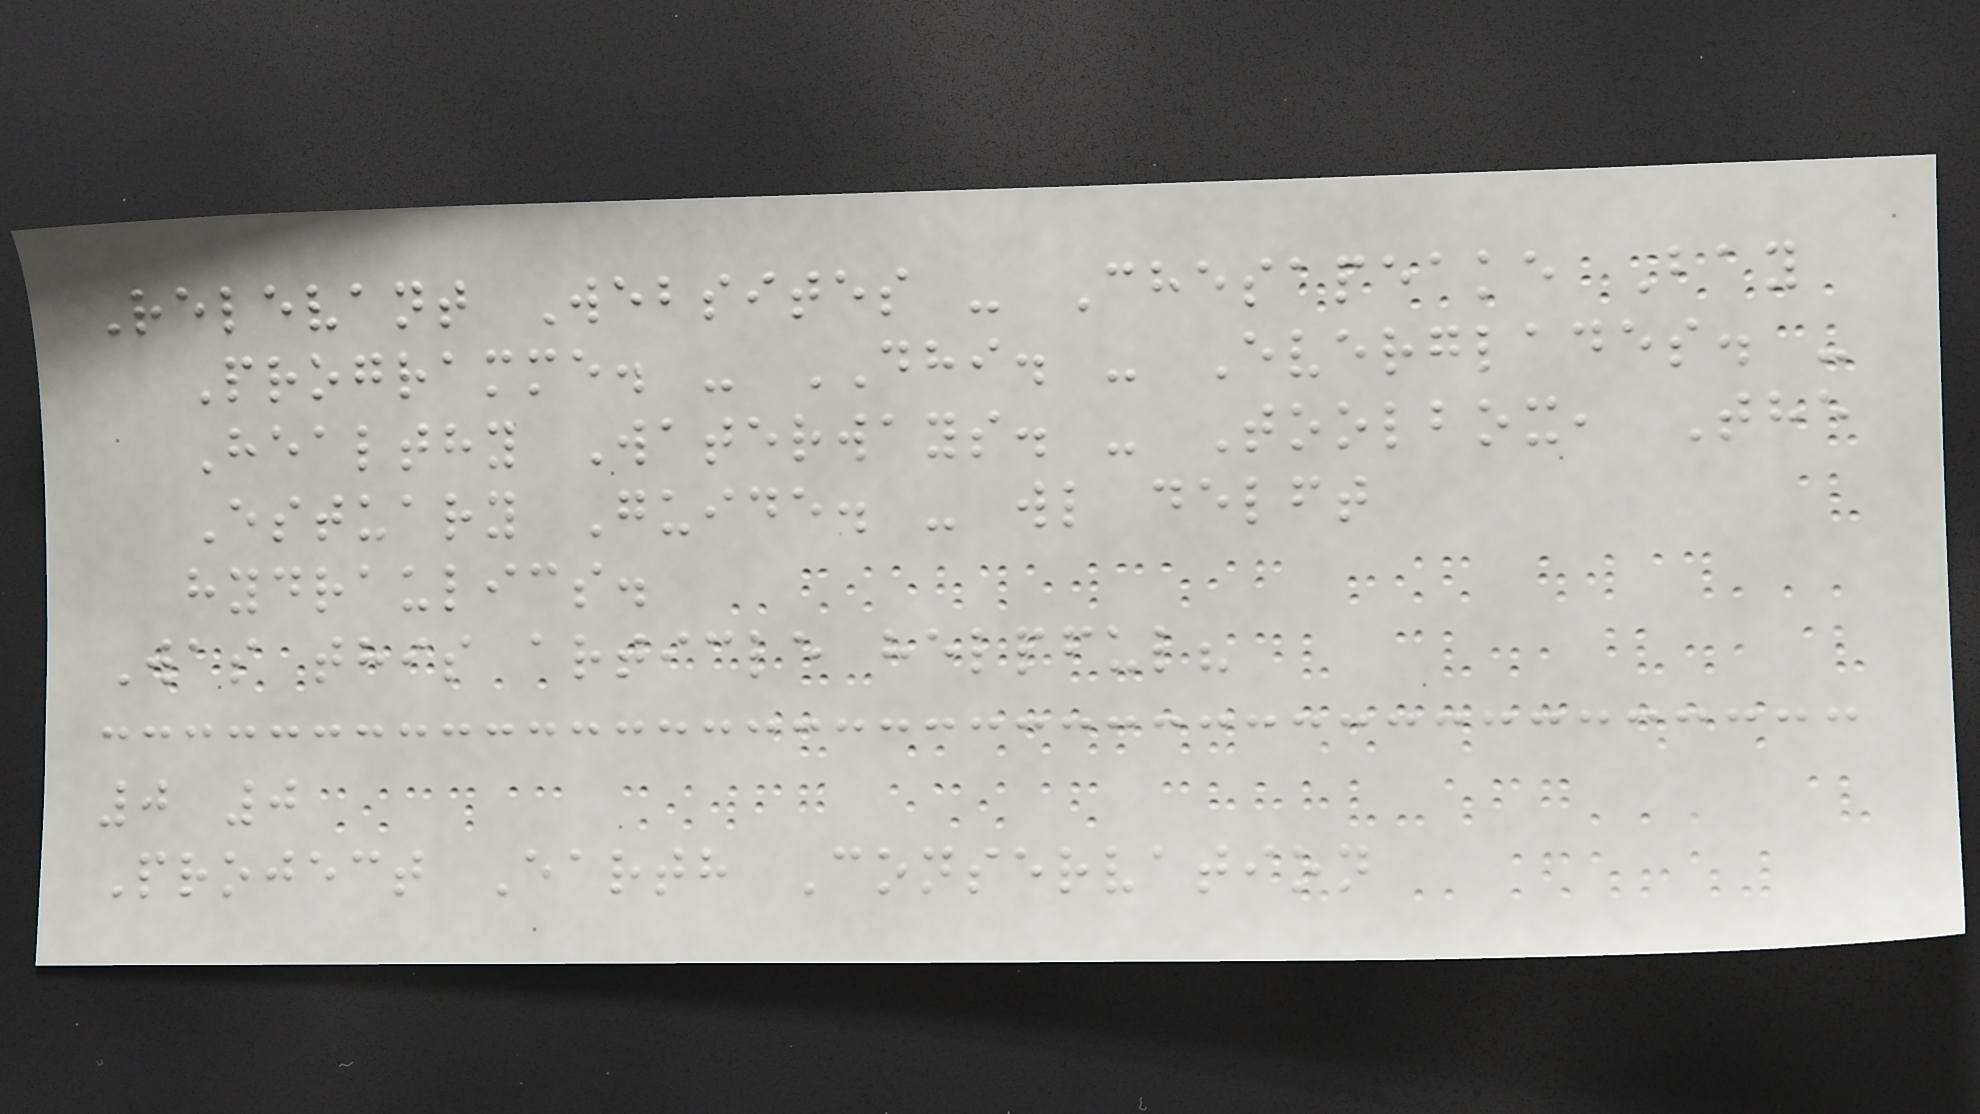Relevant Websites - Chesapeake Bay
Programme. - DHI. - Everglades. -
Healthy Waterways. - Toolbox, The
Estuary Guide. - wl delft
hydraulics.
Was this article helpful?
0 0
Project Earth Conservation
